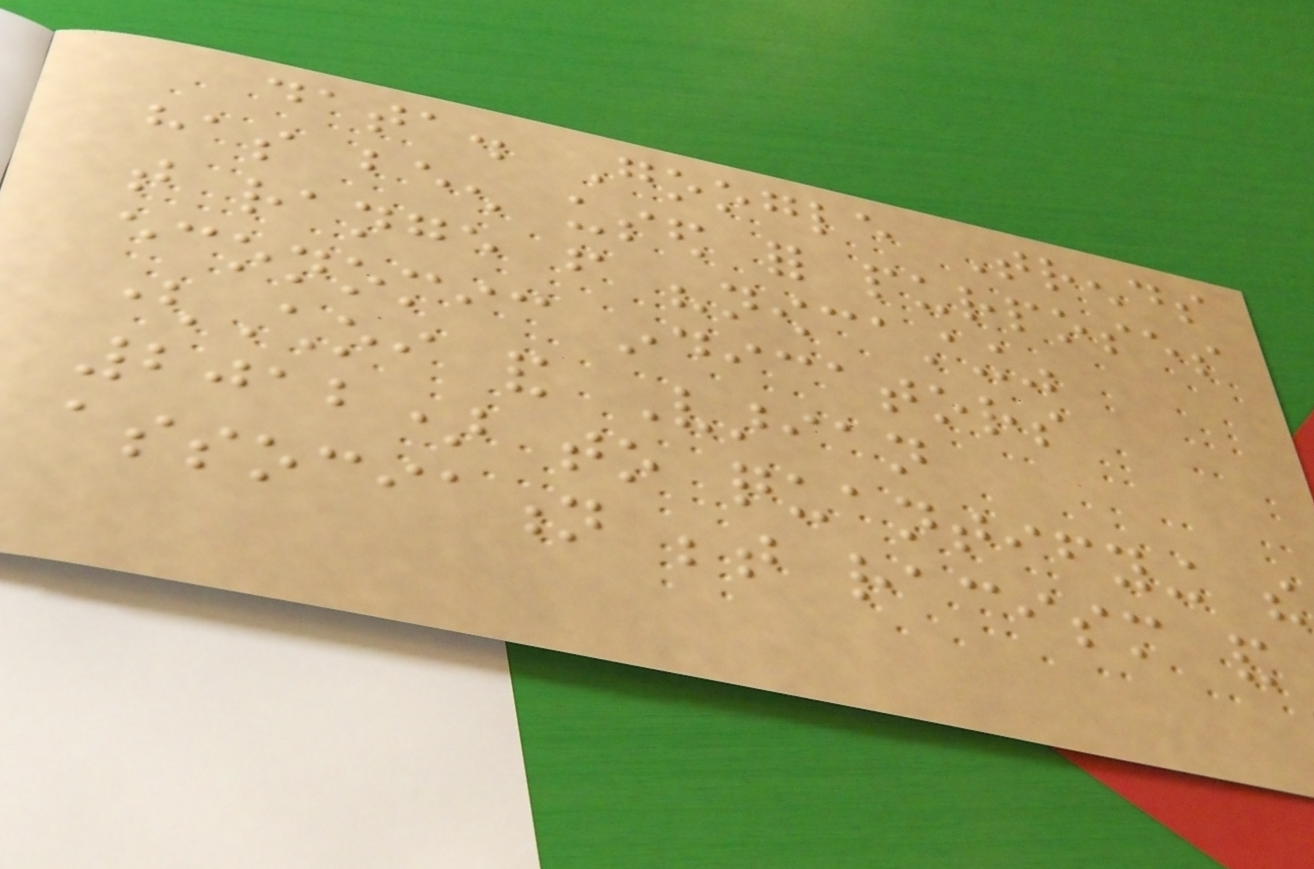data. Google Trends
has been used for purposes
that range from "nowcasting"
economic indicators
(Choi and Varian
2012) to quantifying the
association between racism and
